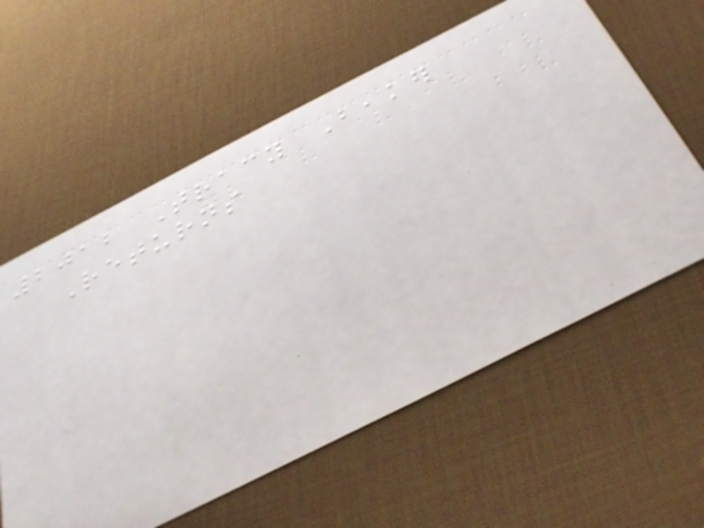2012 Tracy Beaker
Returns
